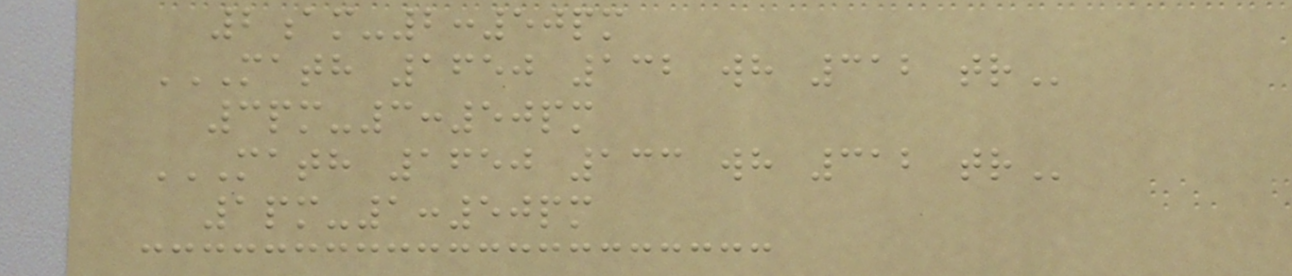2am-2:50pm
MATH 1650 132 WH 312 TR
3pm-3:50pm
MATH 1650 133 WH 312 TR
1pm-1:50pm
